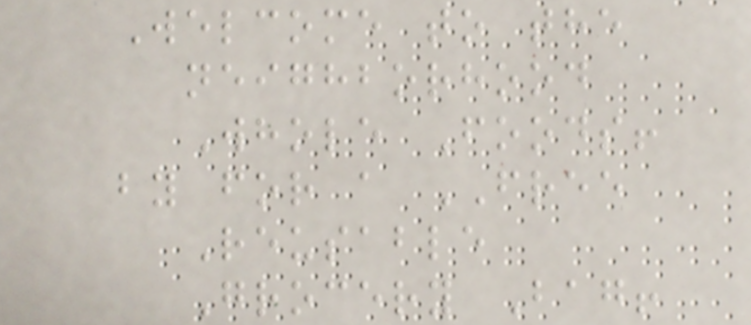Welcome to the
neighborhood
Whole Foods!
by for a FREE
Reusable
Grocery Bag!
